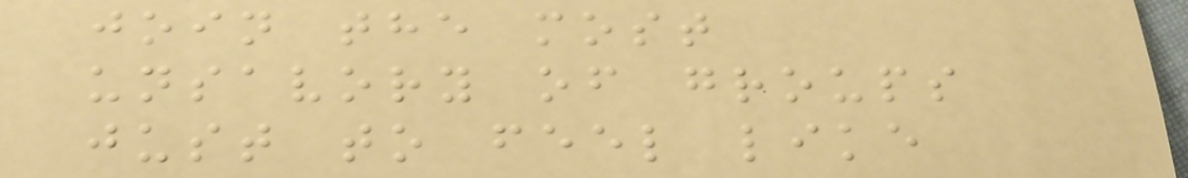join the most
unsavory of groups
just to feel like
